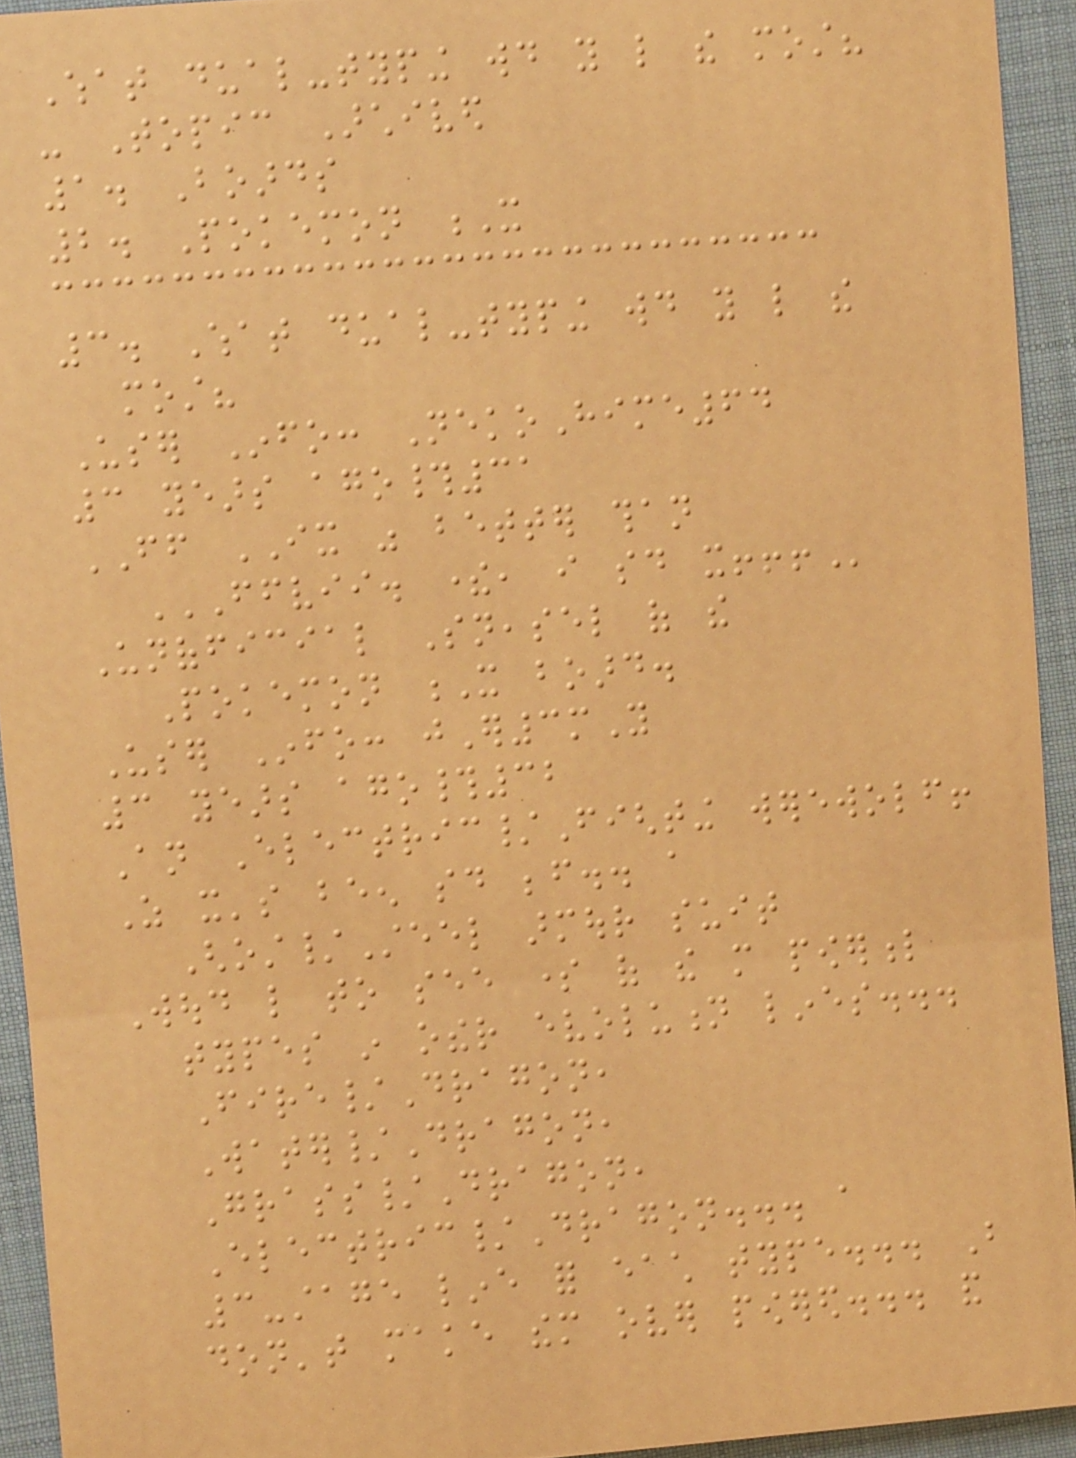What dual-typing would you like the most?
- Topic Archived
1. Boards
2. Pokemon X
3. What dual-typing would you like the
most?
User Info: NekoHime64
3 years ago#31
FF IX was better than
FFVII. THERE, I SAID IT!!!
Unofficial Sneasel of the
Pokemon X board.
User Info: jEr3mY
3 years ago#32
An Electric/Fighting werewolf!
As it's been said before.. a
Ghost/Steel armour suit
Woud like to see some of the more powerful
types in other evolution lines...
Fire/Dragon,
Water/Dragon,
Grass/Dragon,
Electric/Dragon... a
3-stage line for each type... But
don't make them over powered... and
